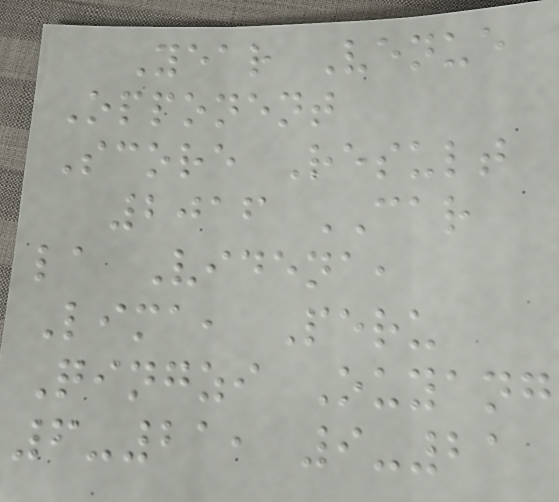Year Venue
Opponent
Score Result
2016 CAR
la Videna,
Lima, Peru
Qingzi Ouyang
6-21, 9-21
